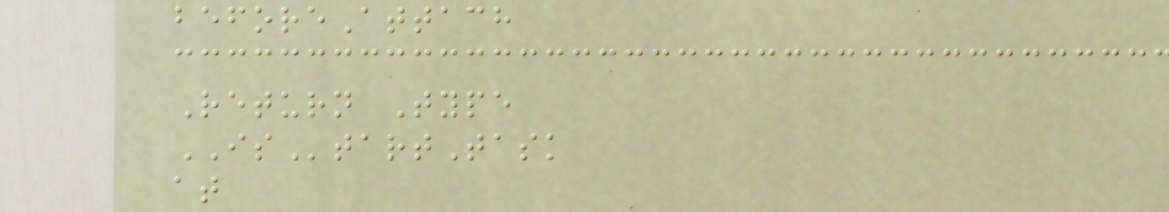beforeAttach
Return Type
IStartTask
at
